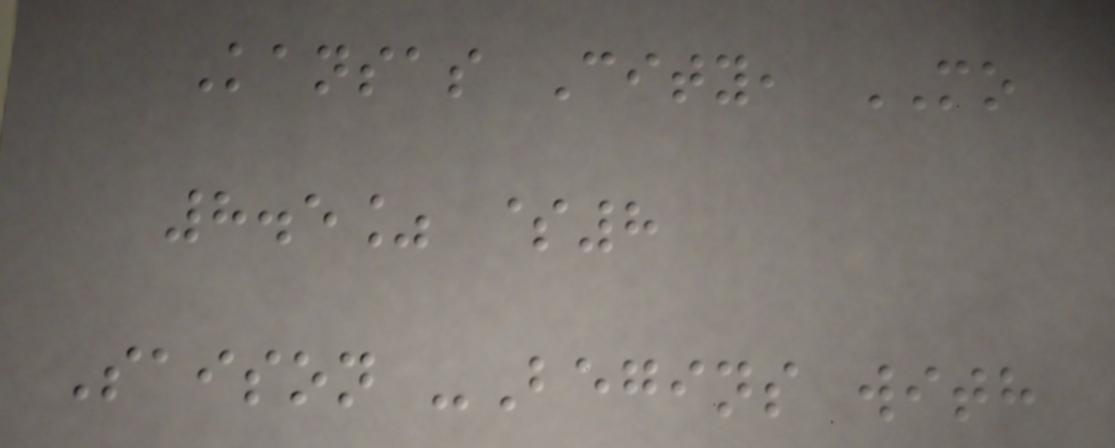Kansas City, MO
8.5% $8
Saison -Begins with
